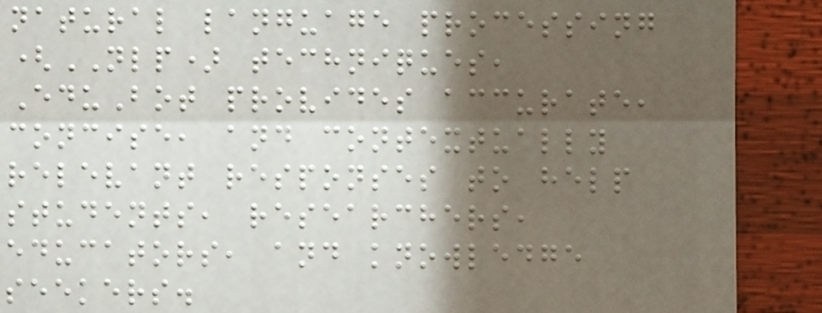natural language processing
(NLP) techniques,
EduBot provides accurate,
concise, and contextually
relevant responses to help
students, researchers,
educators, and knowledge
seekers.
